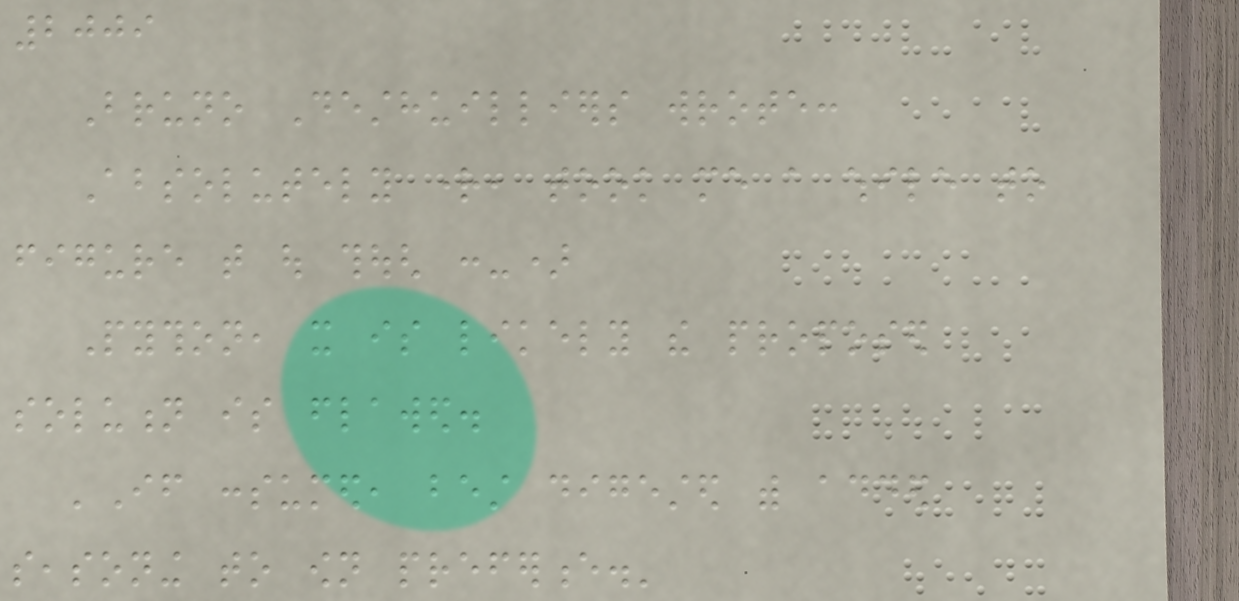2009
Bruno Desthuilliers wrote:
Absolutely right, took me a while to
figure that out though :-)
Python, it is likely the proposed
solution is flawed.
'If consumed, best digested with added
seasoning to own preference.'
